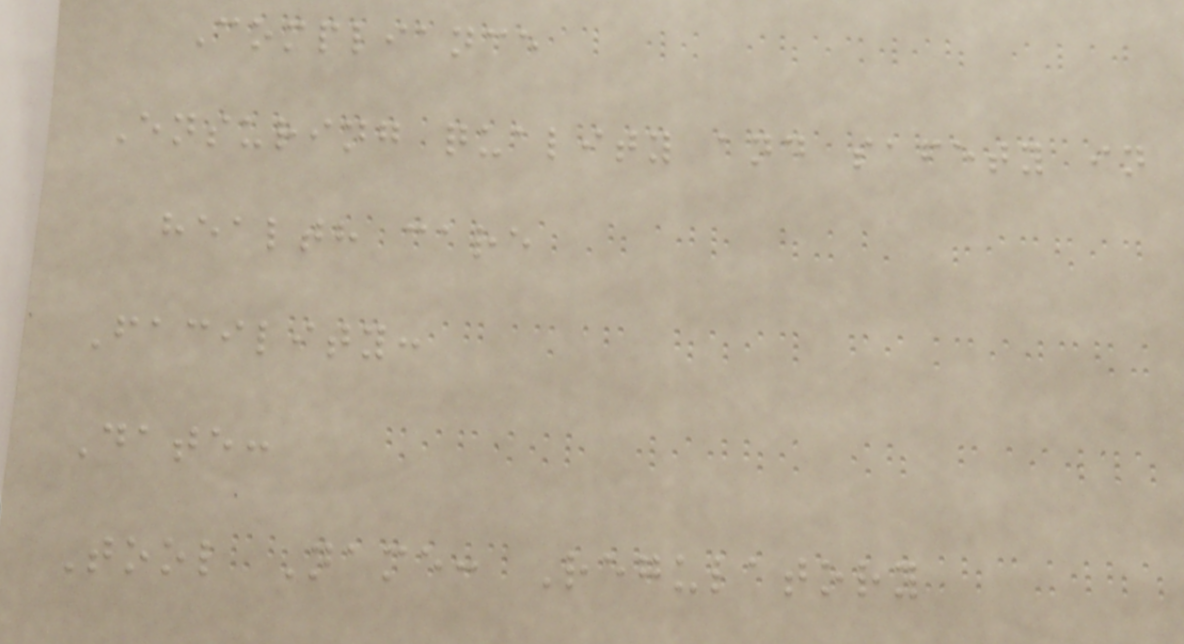Compliance
Ensuring quality and safety in
health care
Facility:
Date:
Tool Name: Regulatory
